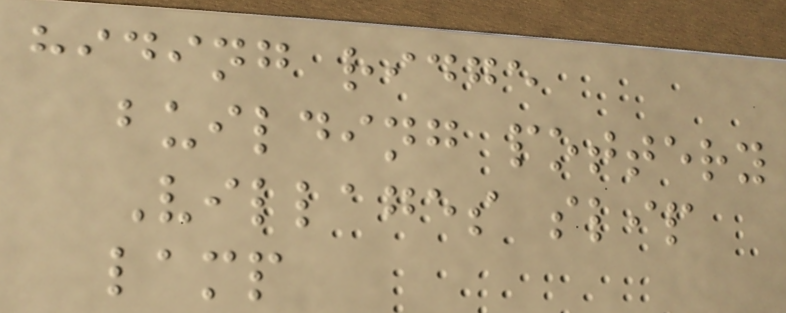hiding ridge
building pottery
Villages slip
lamp
